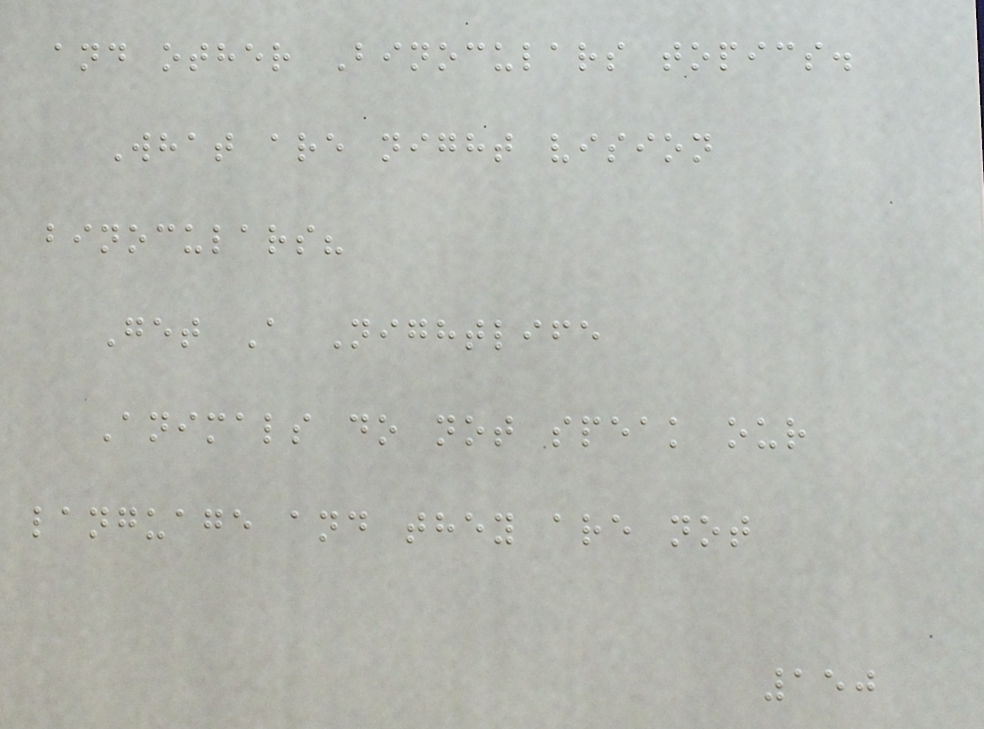and other Binoculars topics.
What are night vision
binoculars?
Get A Nightlife
Animals do not speak our
language and they are not
150
